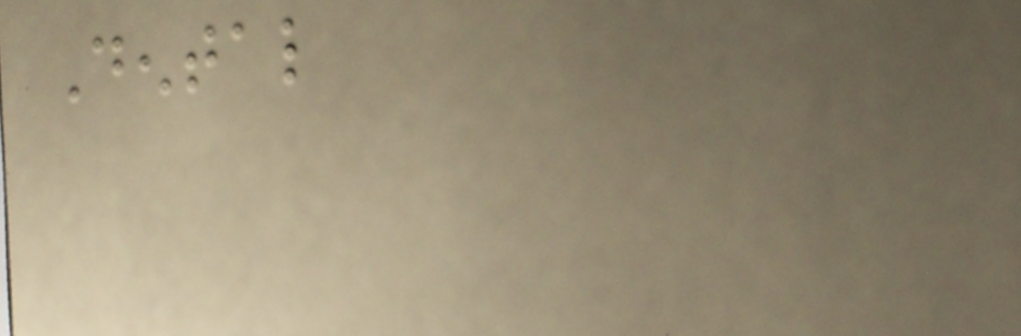Dental
